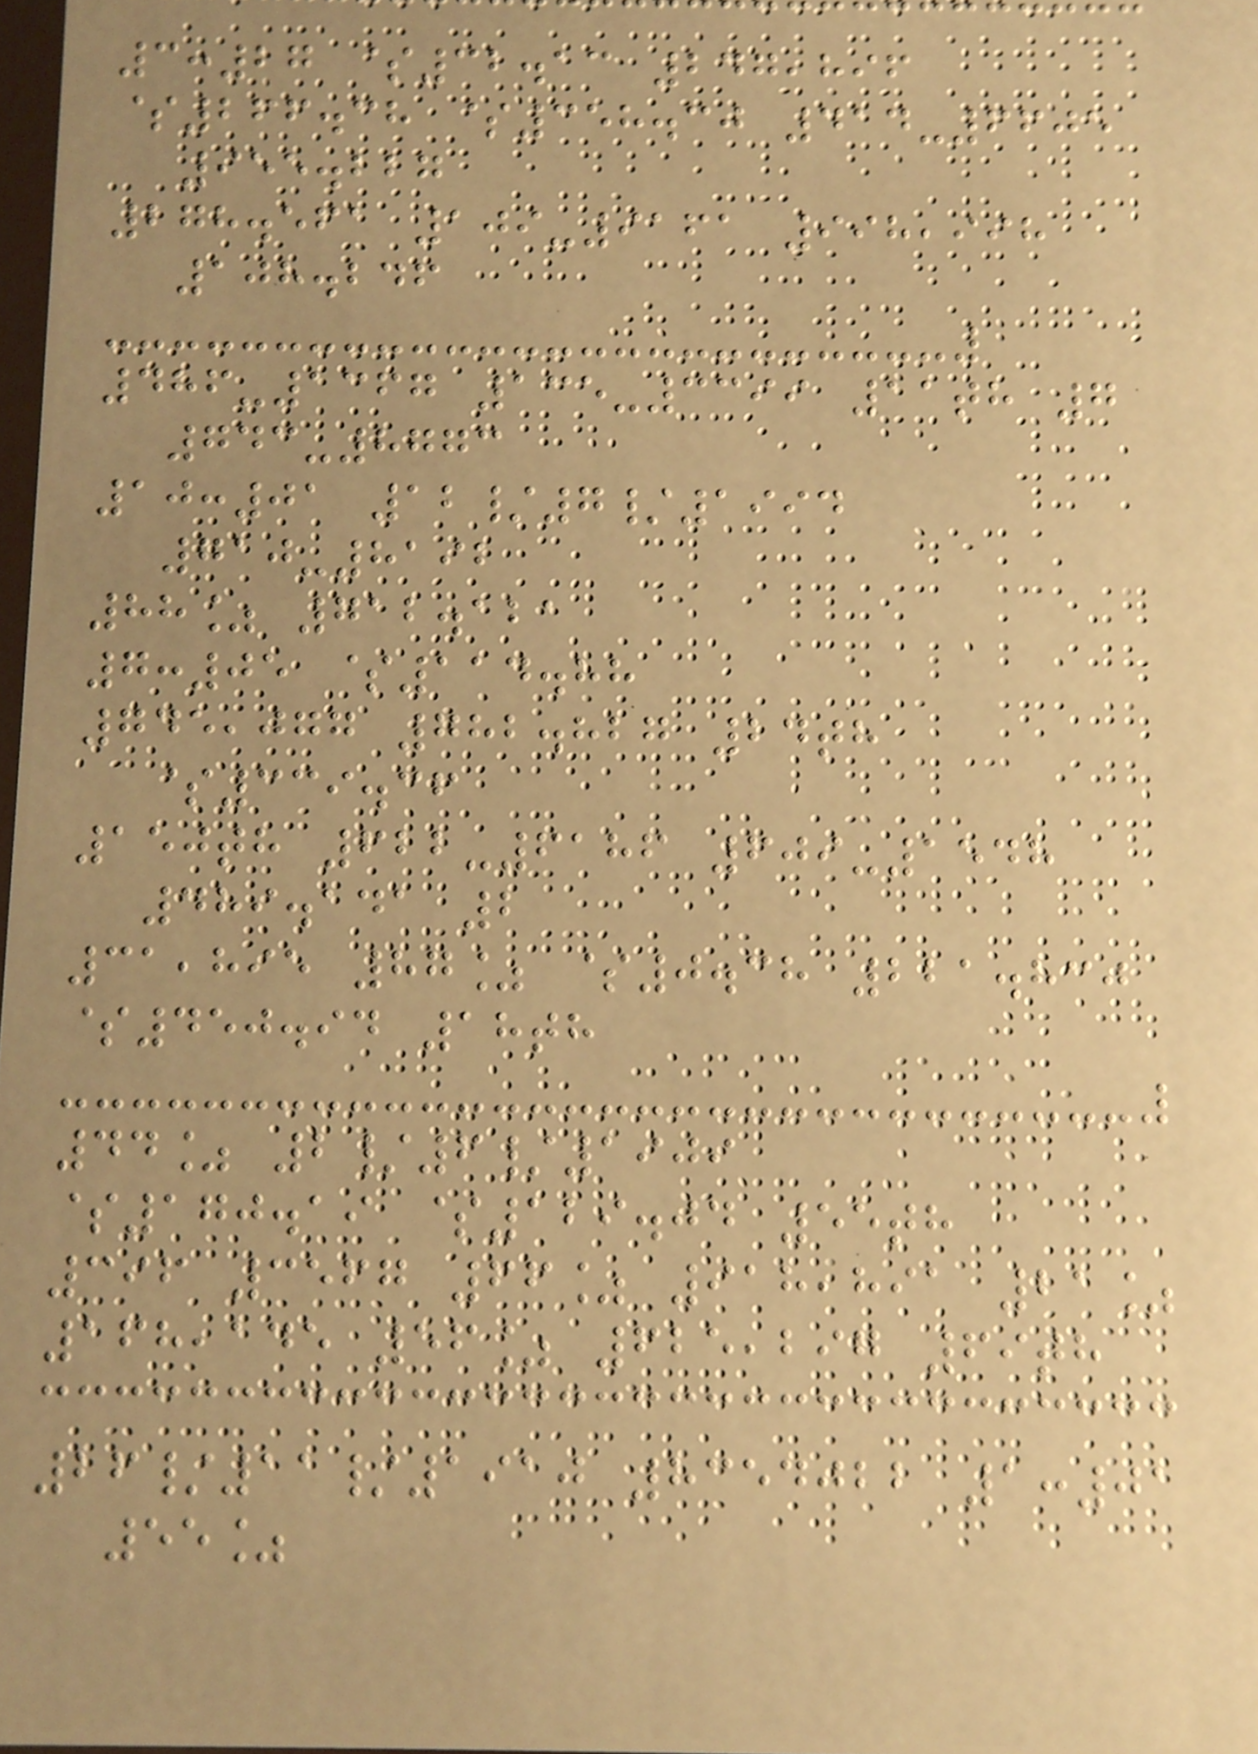3:27 $32.13 247,896
$266.38 $358.30 414-6605
955.227
278.561 109-9161 998,998
108.246
486-1367 135-3399 11th 7
743-8773
10:01 12/7/1994
710-8192
88% 712.121
7:05 $114.88
745,077 782.827 24th
$339.36
150th 622-6186 609-1548
489.141 2
31,895 87% $0.38 221.830
$450.94 18th
44% 2/6/1909
$170.19 $129.04 55th
396 3567 66% 918,891 21%
168,145 56% 625,297 69th
26/11/1910 8354022 1:01
55%
